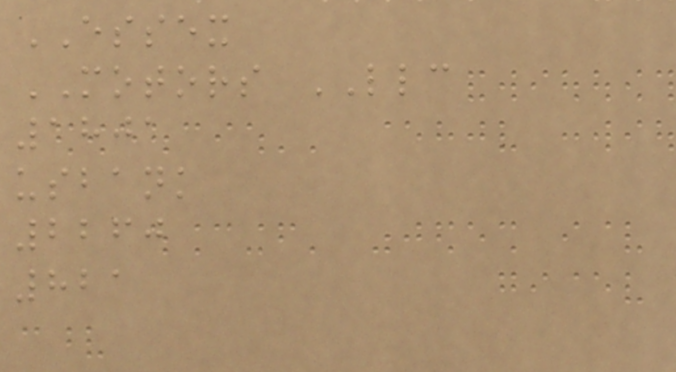ESSEX
MOTORS LLC
1801
usbank
2260
821
